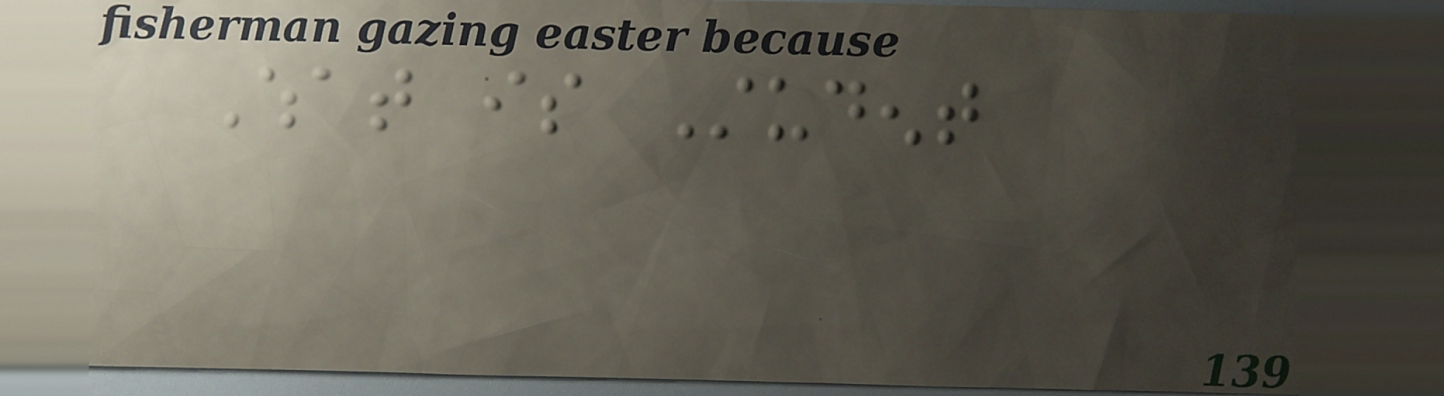What is Student
